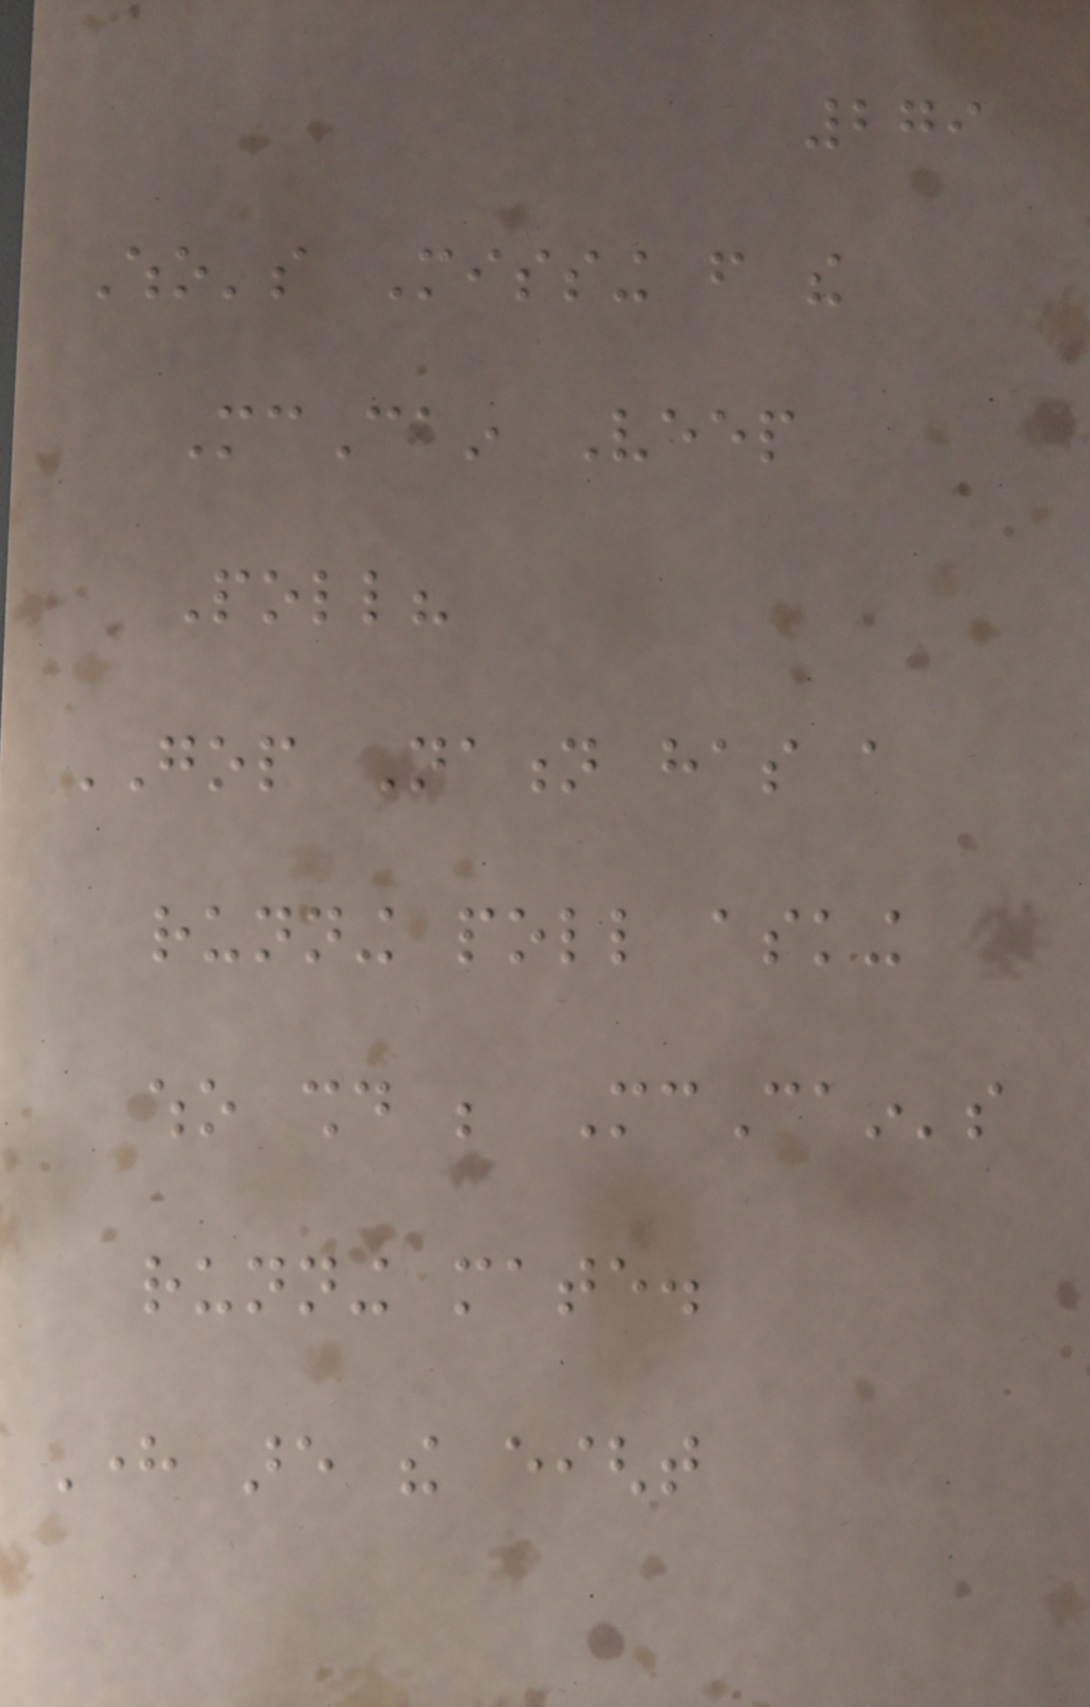279
Who's Missing from the
McCain Veep
Poll?
GOP Nation has a
running poll asking
who should be McCain's
running mate.
Here are the eight
